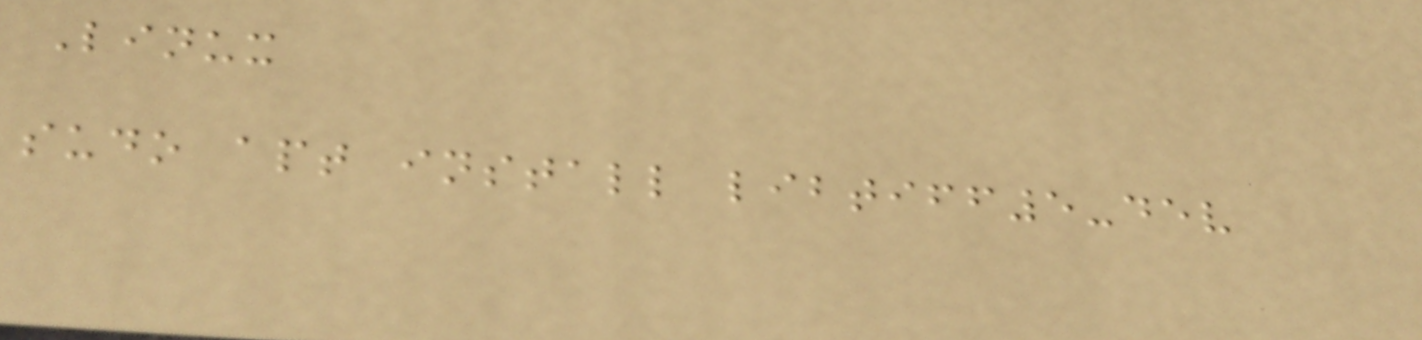Linux
sudo apt install libtiff5-dev
